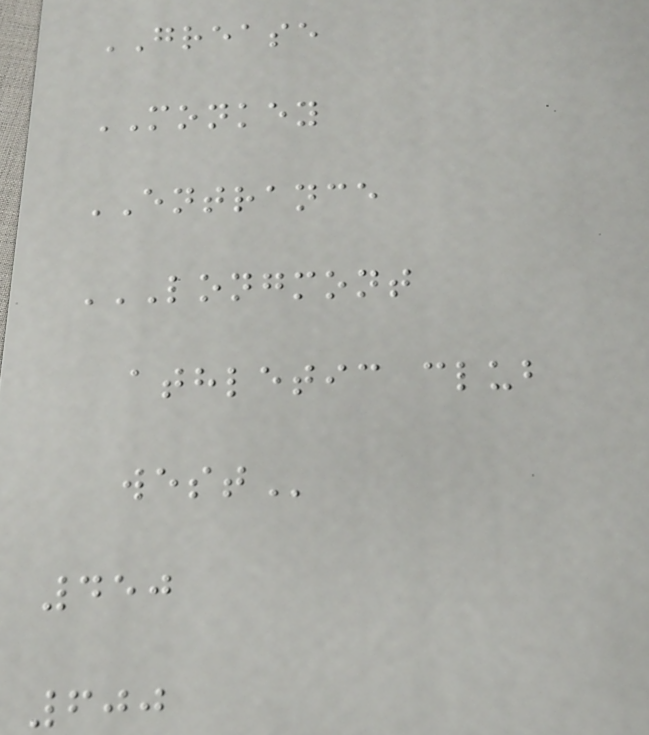GREASE
MONKEY
ENTRANCE
LONGMONT
ATHLETIC CLUB
WEST
450
600
